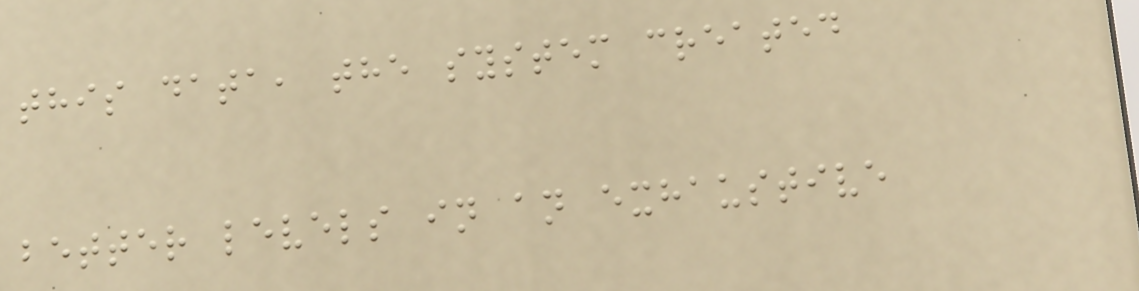this data, the system created
better levels in an exhaustive
